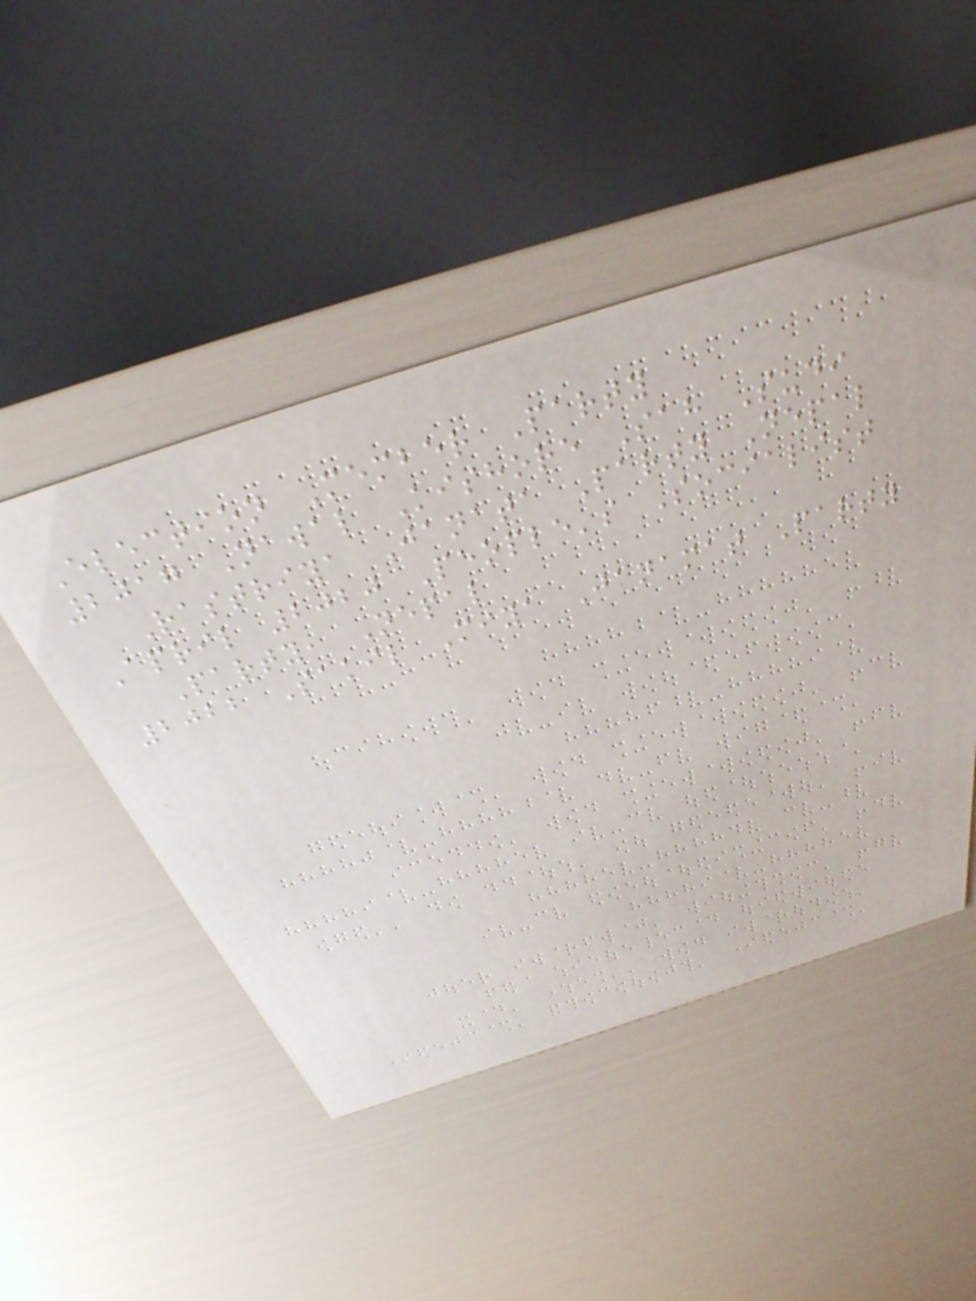Election Member Party
2017 Nawal Kishore Sah Sudi
Rastriya Janata Party Nepal
April 2020 People's Socialist
Party, Nepal
2022 Sakil Miya Janamat Party
